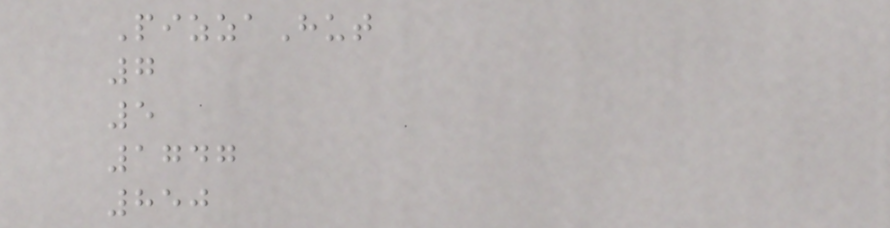PizzaHut
7
5
1747
850
